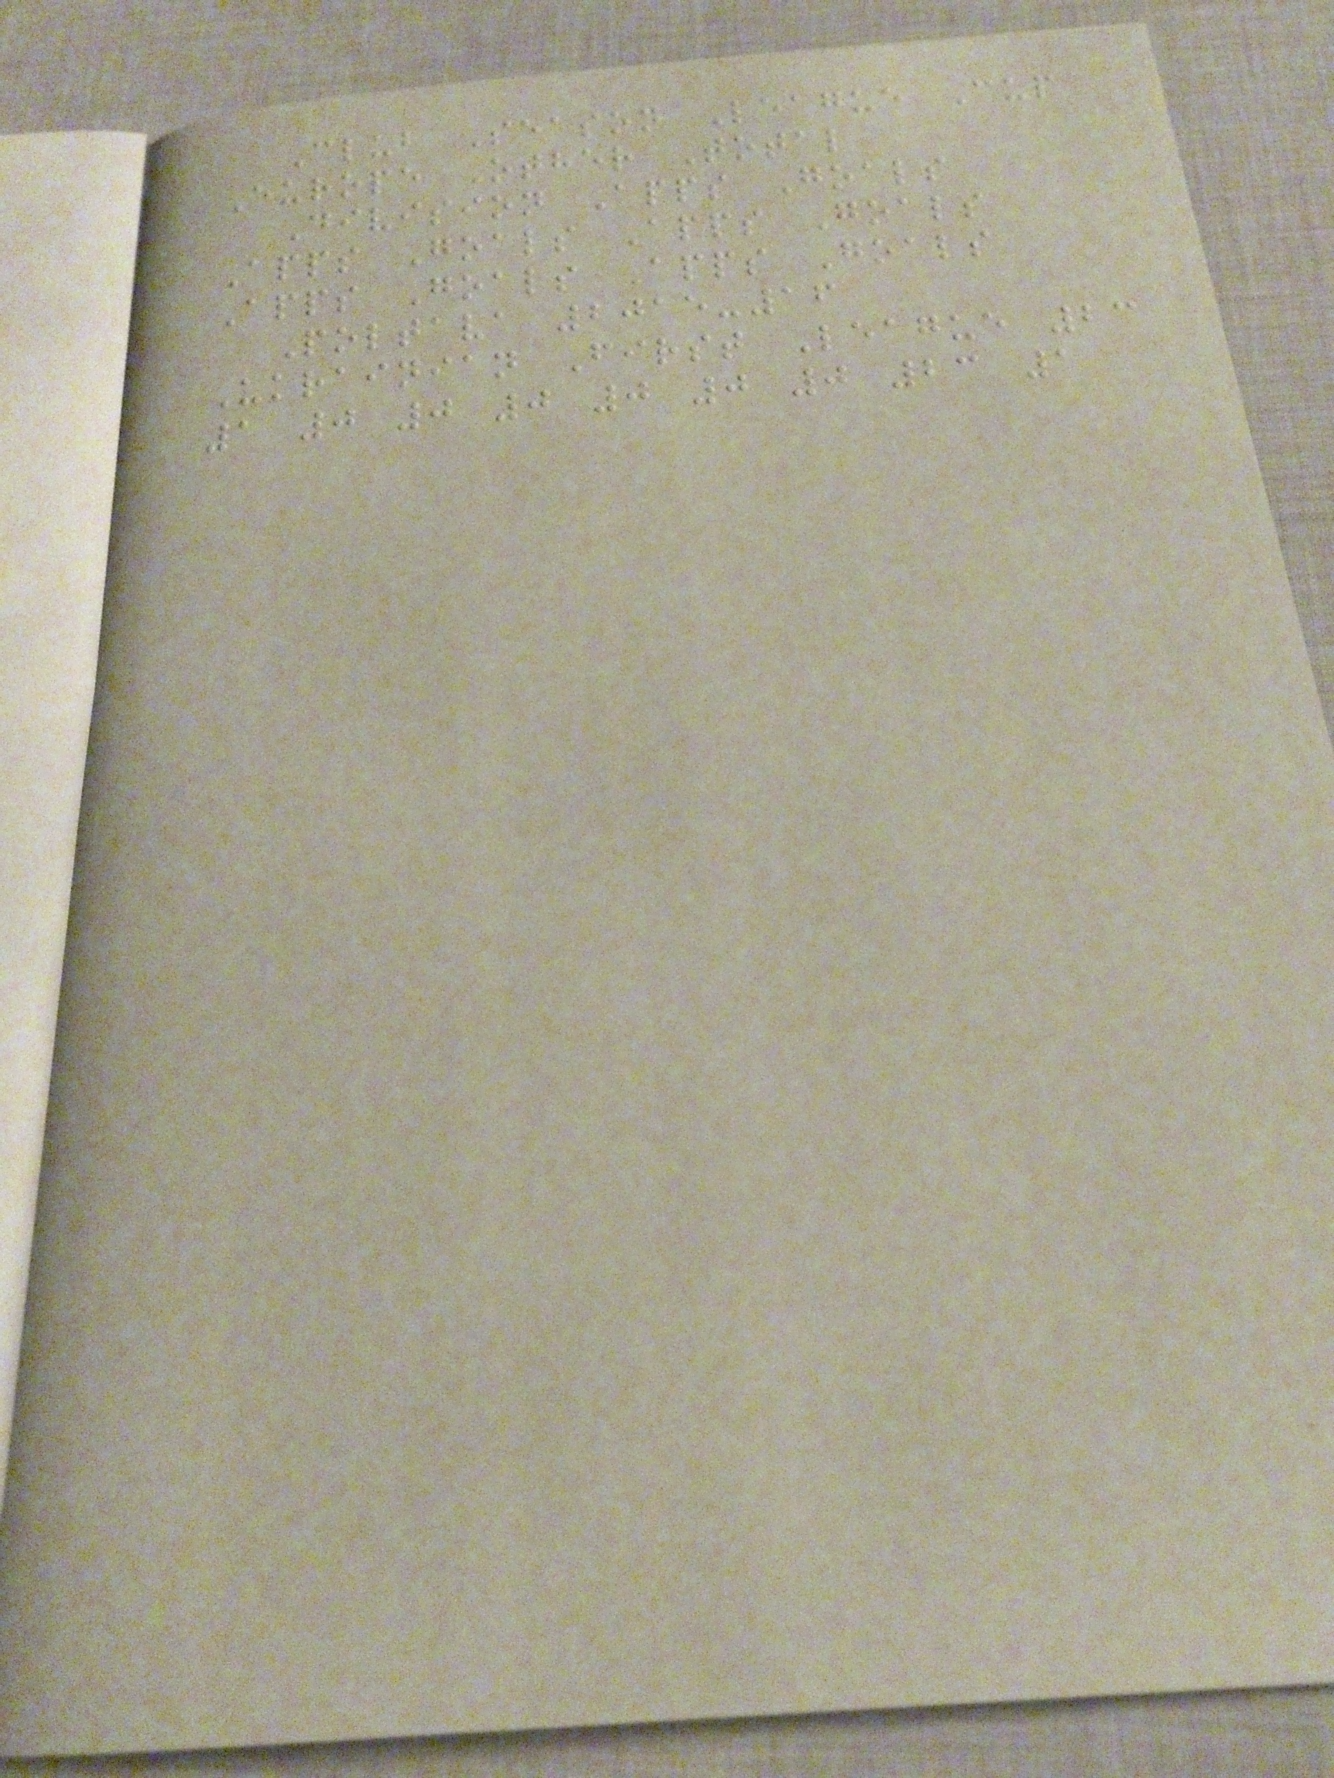Club Season League Cup
Europe Other Total
Division Apps Goals
Apps Goals Apps Goals
Apps Goals Apps Goals
Poltava 2015-16
Ukrainian First League 23
1 0 0 0 0 0 0 23 1
